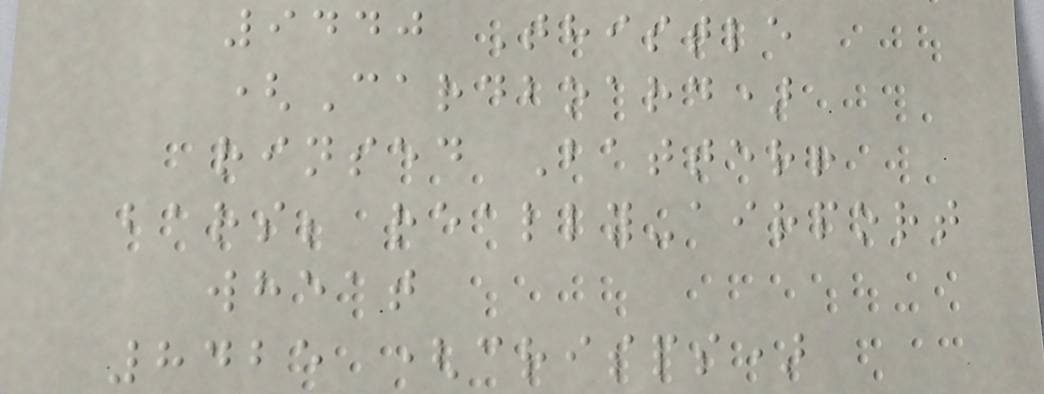9440 Thistle
(Cardboard)
rinsed Batter!
bars; really-airport
wheat
8425 (crisps)
